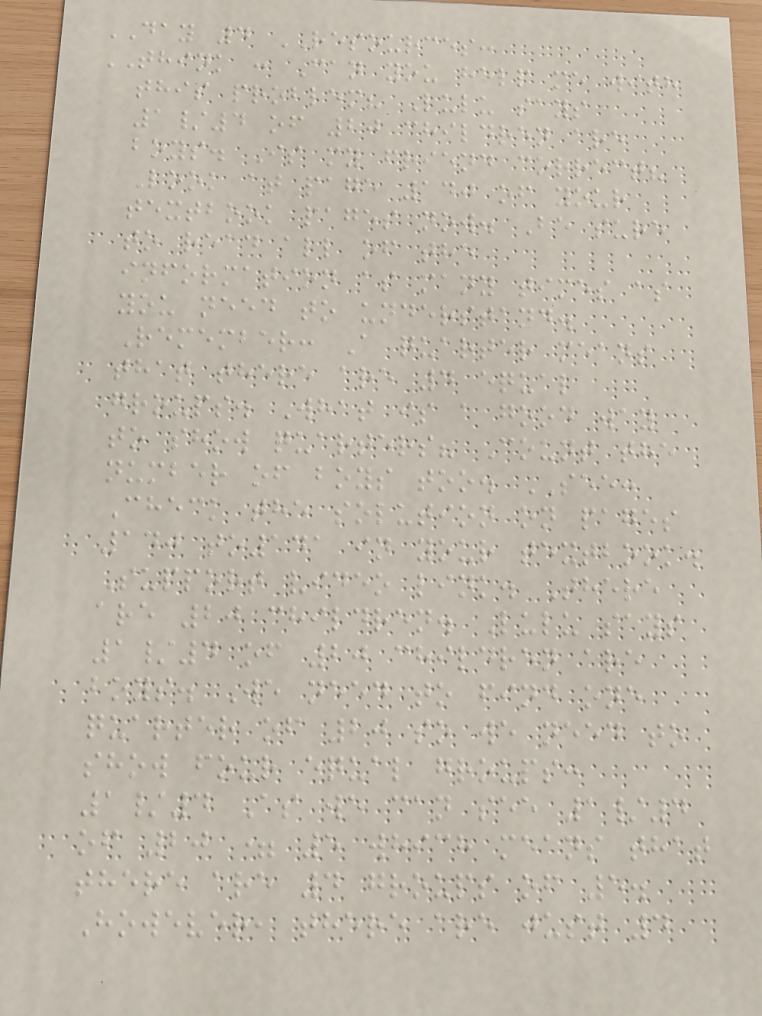DAY 4 RESOURCES:
THINK : Can you help me with
this problem? Lulu says
1/4 of 20 children are
boys. Is my friend correct?
Look at page 140 of your
textbook pages now. Be sure
to read all of the
information as many times as
you need to understand.
Remember: A quarter means
that there are 4 equal
groups. What is a good way
to show quarters? Count the
number of boys too. SEE:
Check the solution on pages
140 to141 in your textbook.
Support video link. There
are 20 children. Lulu says
1/4 of 20 children are
boys. We need to find one
quarter of 20 so we need to
show four equal groups:
1/4 As we can see 1/4
of 20 = 5 which means that
there are 4 groups of 5.
However, there are just 4
